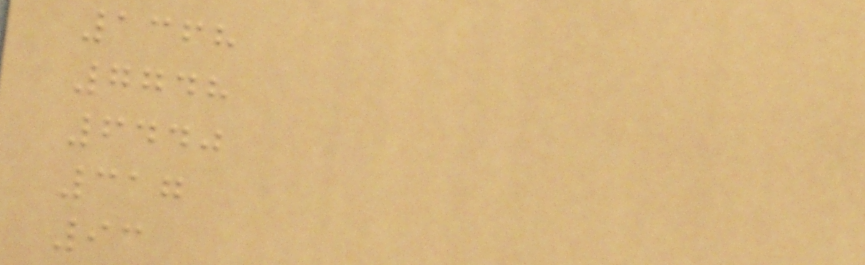1368
7748
6440
317
93
